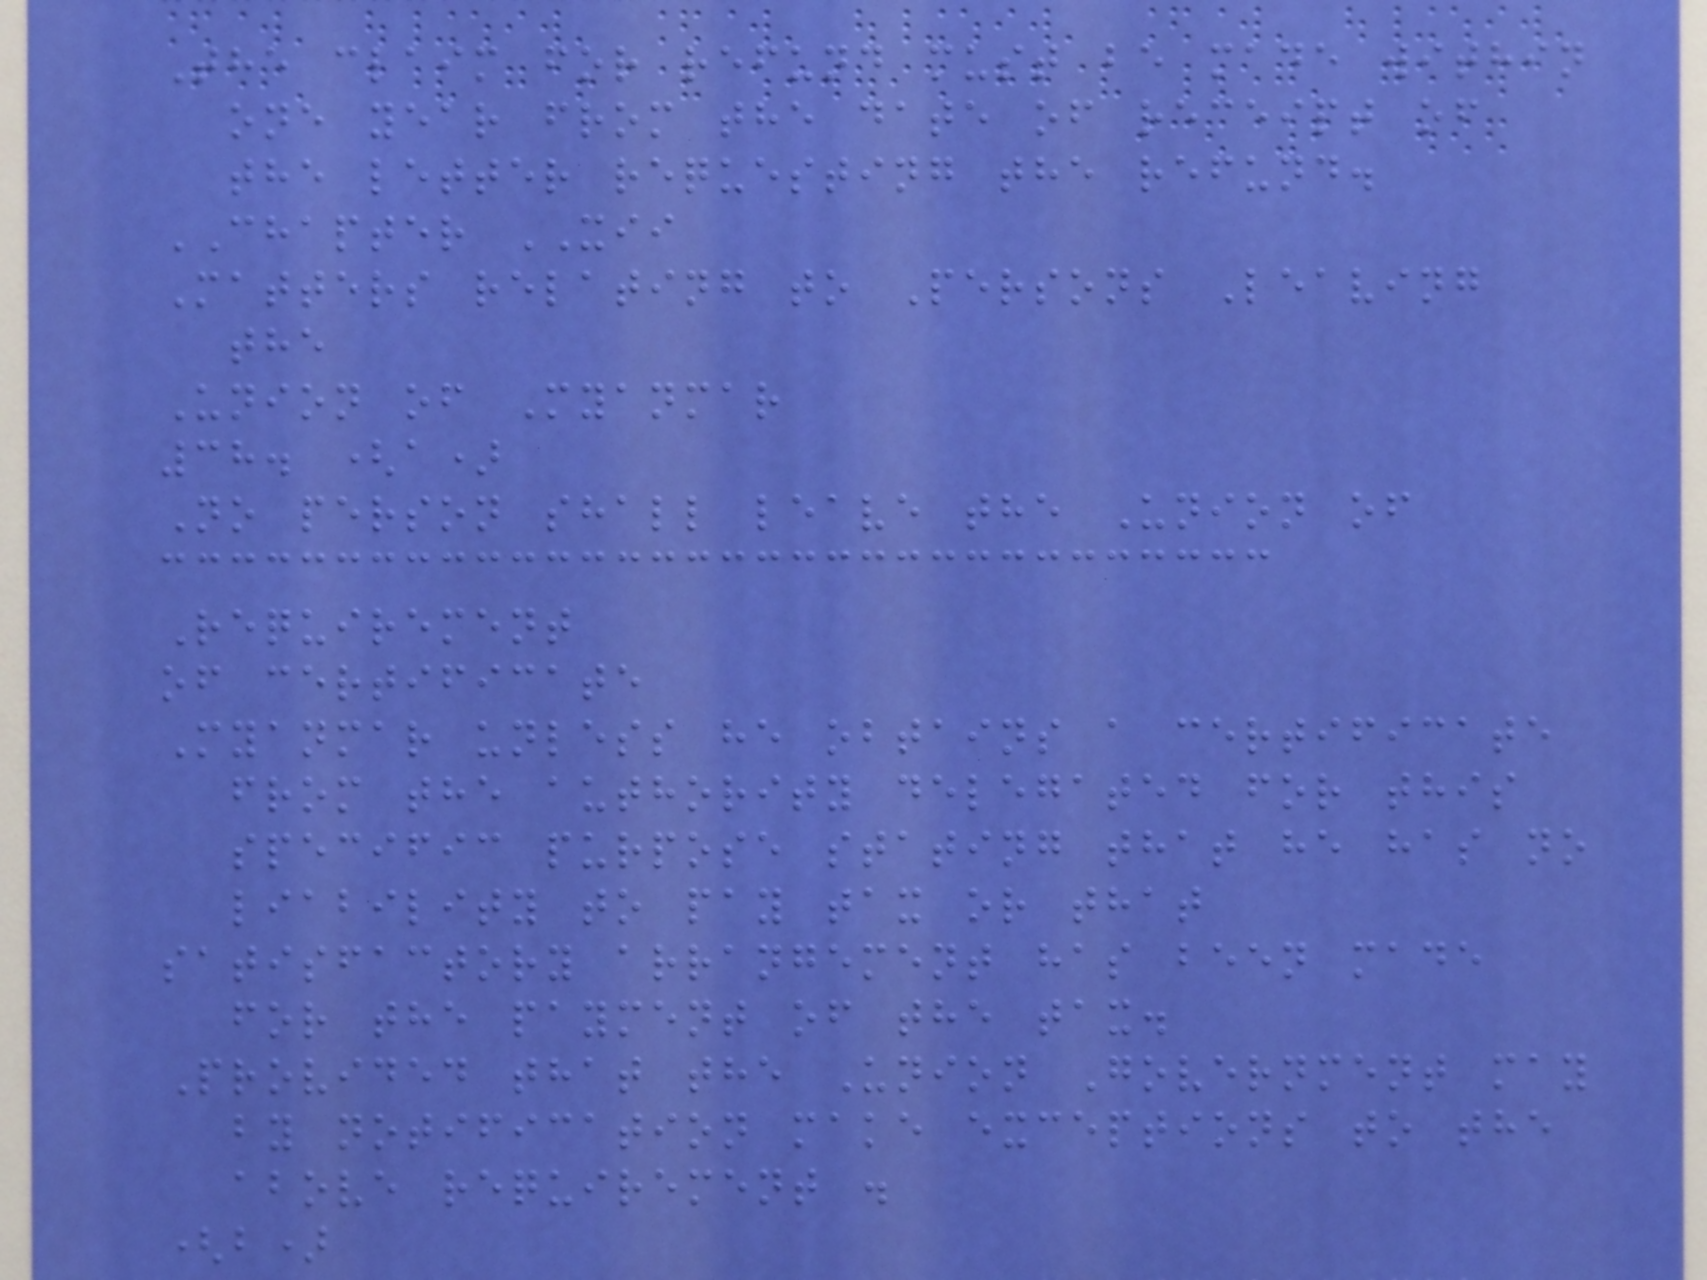The claim for refund must be made within
one year from the date of receipt of
the letter requesting the refund.
CHAPTER XII
Matters relating to Persons Leaving
the
Union of Myanmar
38. (a)
No person shall leave the Union of
Requirement
of certificate
Myanmar unless he obtains a certificate
from the authority delegated for this
specific purpose stating that he has no
liability to pay tax or that
satisfactory arrangement has been made
for the payment of the tax.
Provided that the Union Government may
by notification make exceptions to the
above requirement .
(b)
